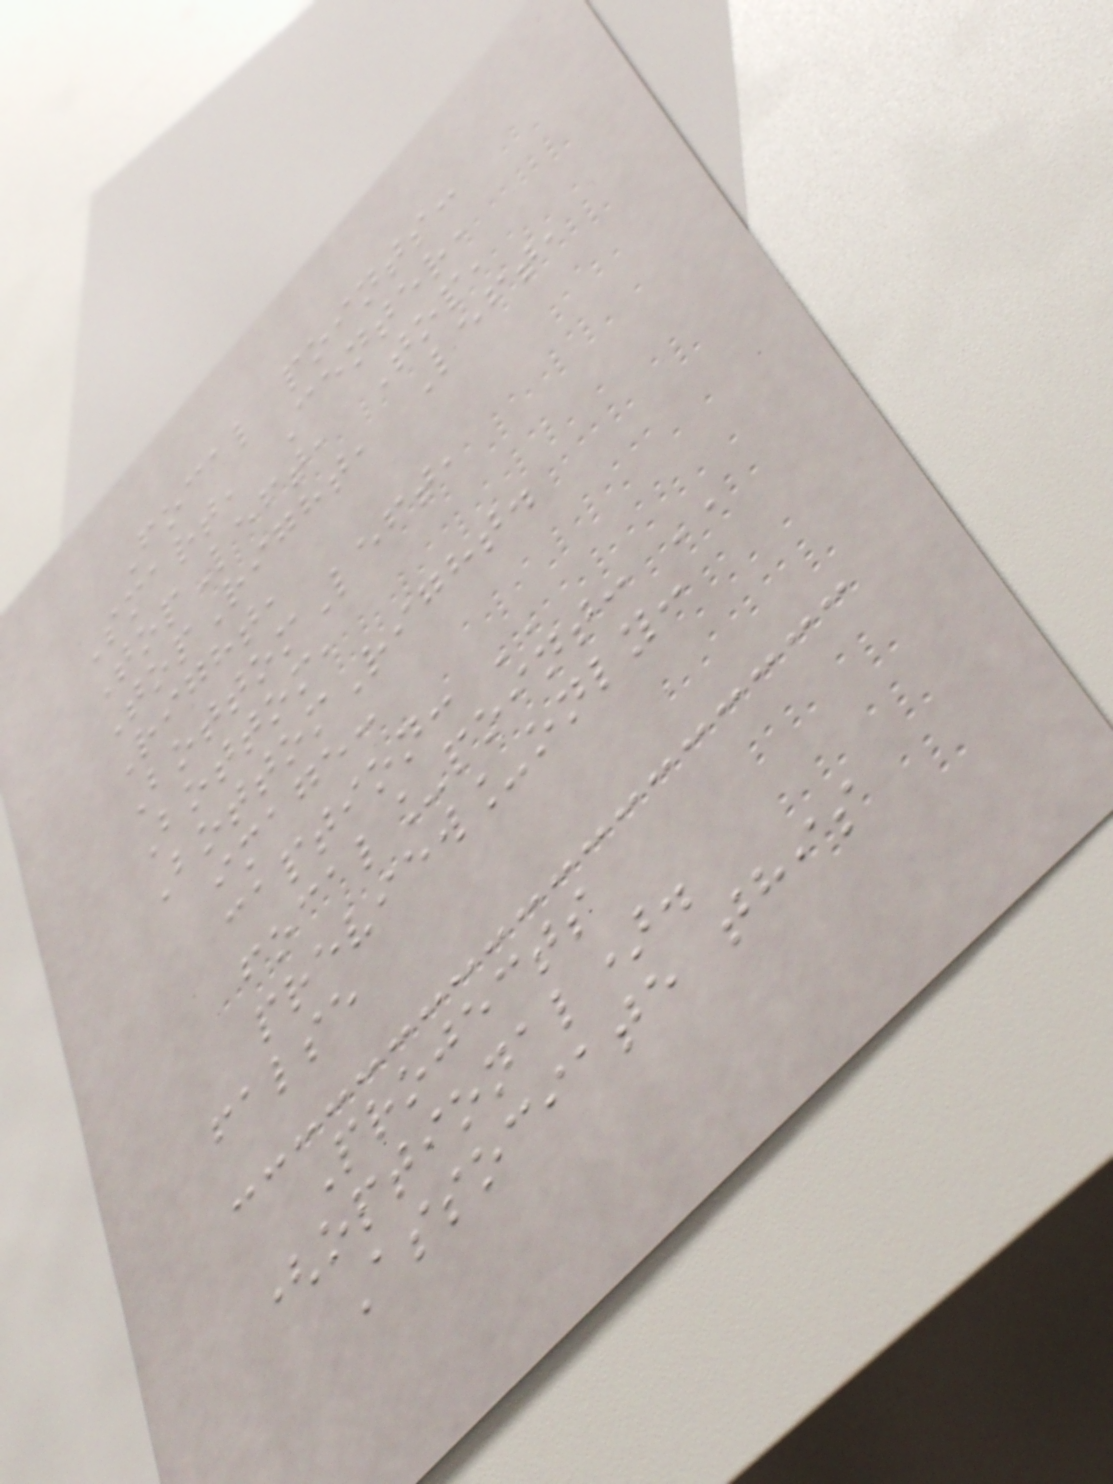Focal points:
Smart, Center,
TopLeft, Top,
TopRight, Left,
Right,
BottomLeft,
Bottom,
BottomRight.
image:
caption: ''
focal_point: ''
preview_only:
false
Projects
(optional).
Associate this
